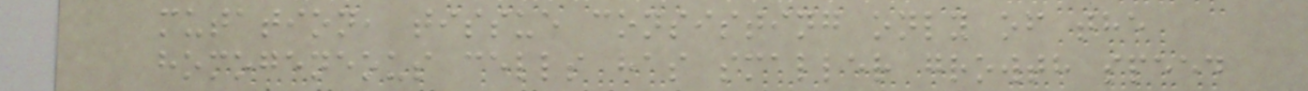mutation, tissue consisting only of the
homogeneous cells has smaller growth speed
